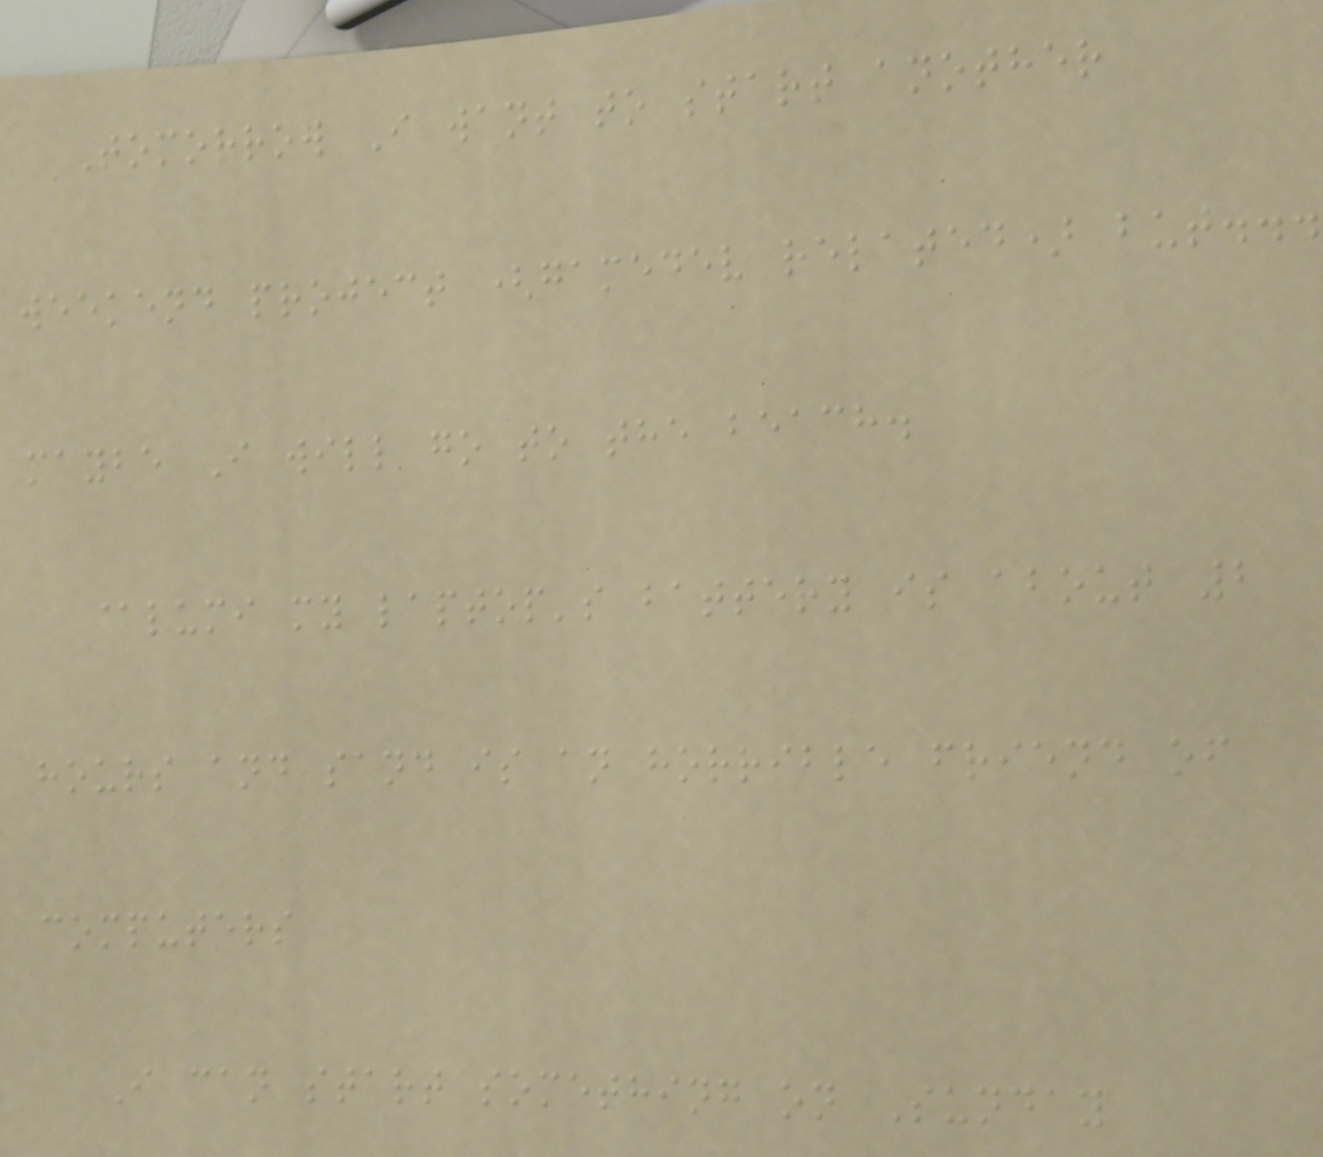Tomorrow I want to start another
weekend project (gamedev related) but...
maybe I will go to the beach.
@lumi my laptop's battery is about 2
hours and sand is an horrible friend of
computers
I can start something on Sunday
